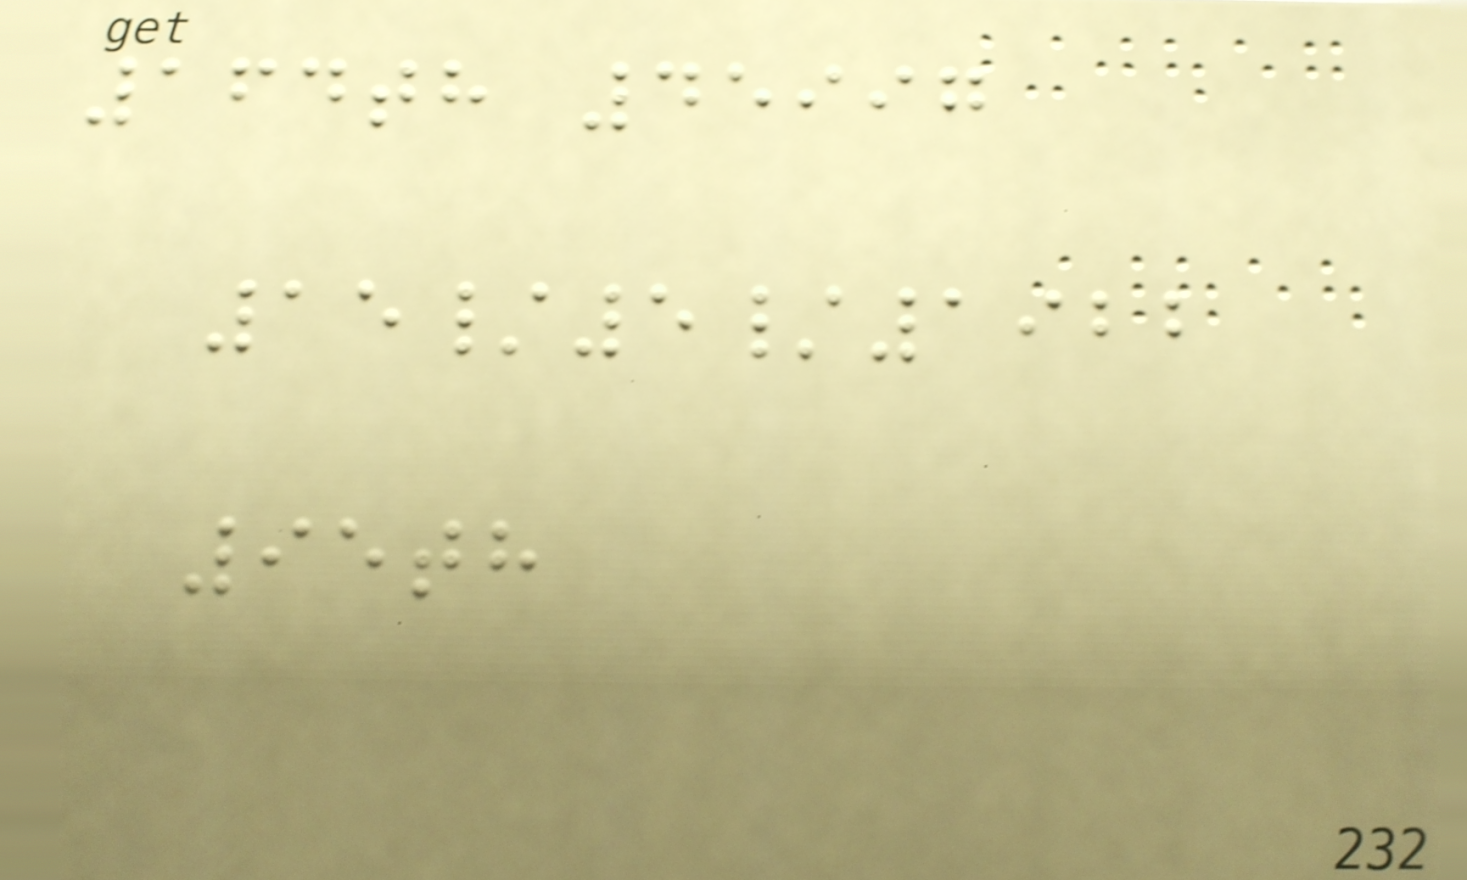164th 45997
15/5/1922
95th
